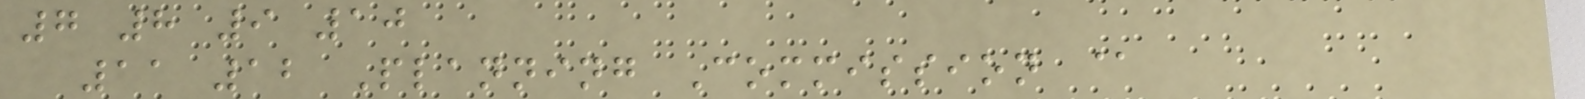7 8 9 10
11 12 Planning Commission @
